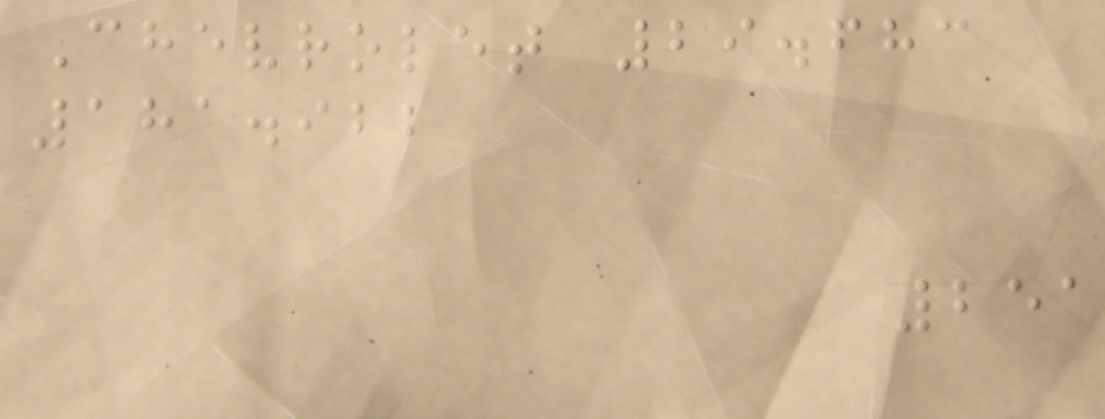Chevrolet 29.683
181.922
251
